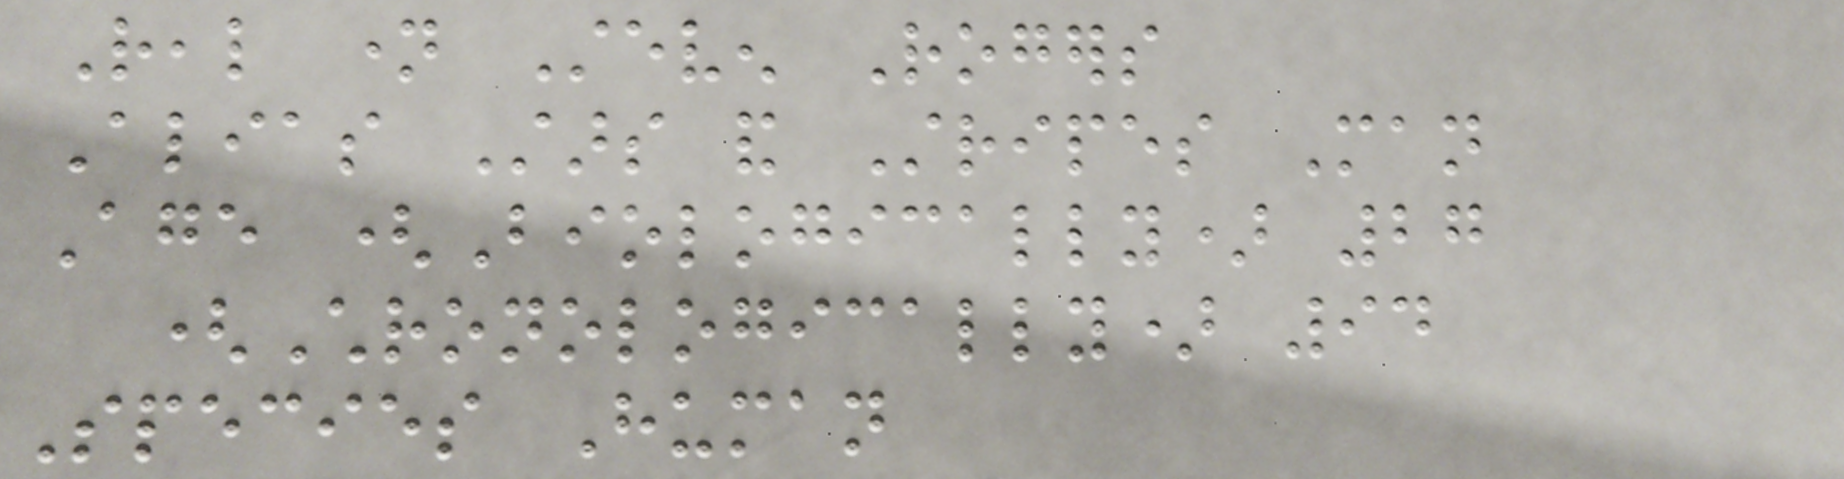Real name Steven Rogers
Alias Stars and Stripes Man
Age (Biologically) 27
(Chronologically) 94
Species Human
